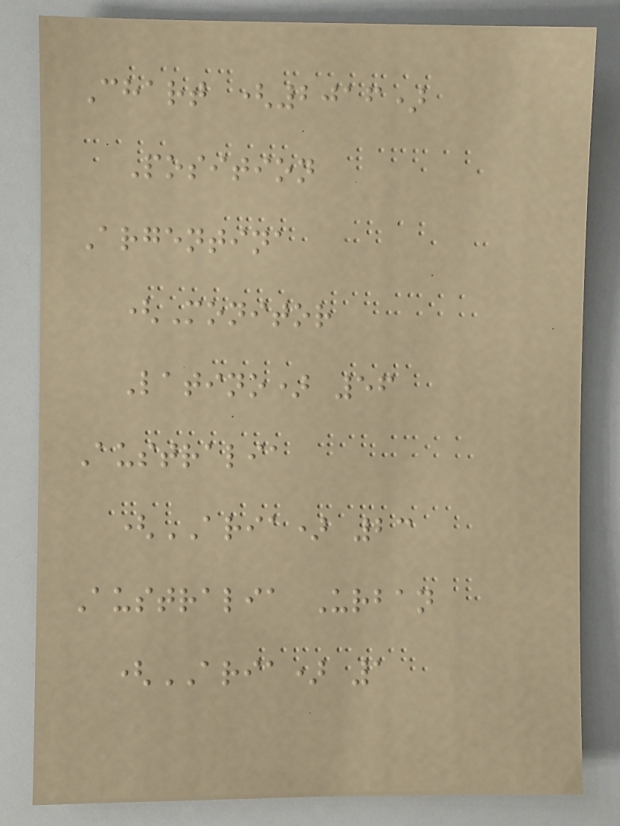Chart (2016)
Position
Argentina
(Monitor
Latino) 56
Australia
(ARIA) 23
Australia Urban
(ARIA) 1
